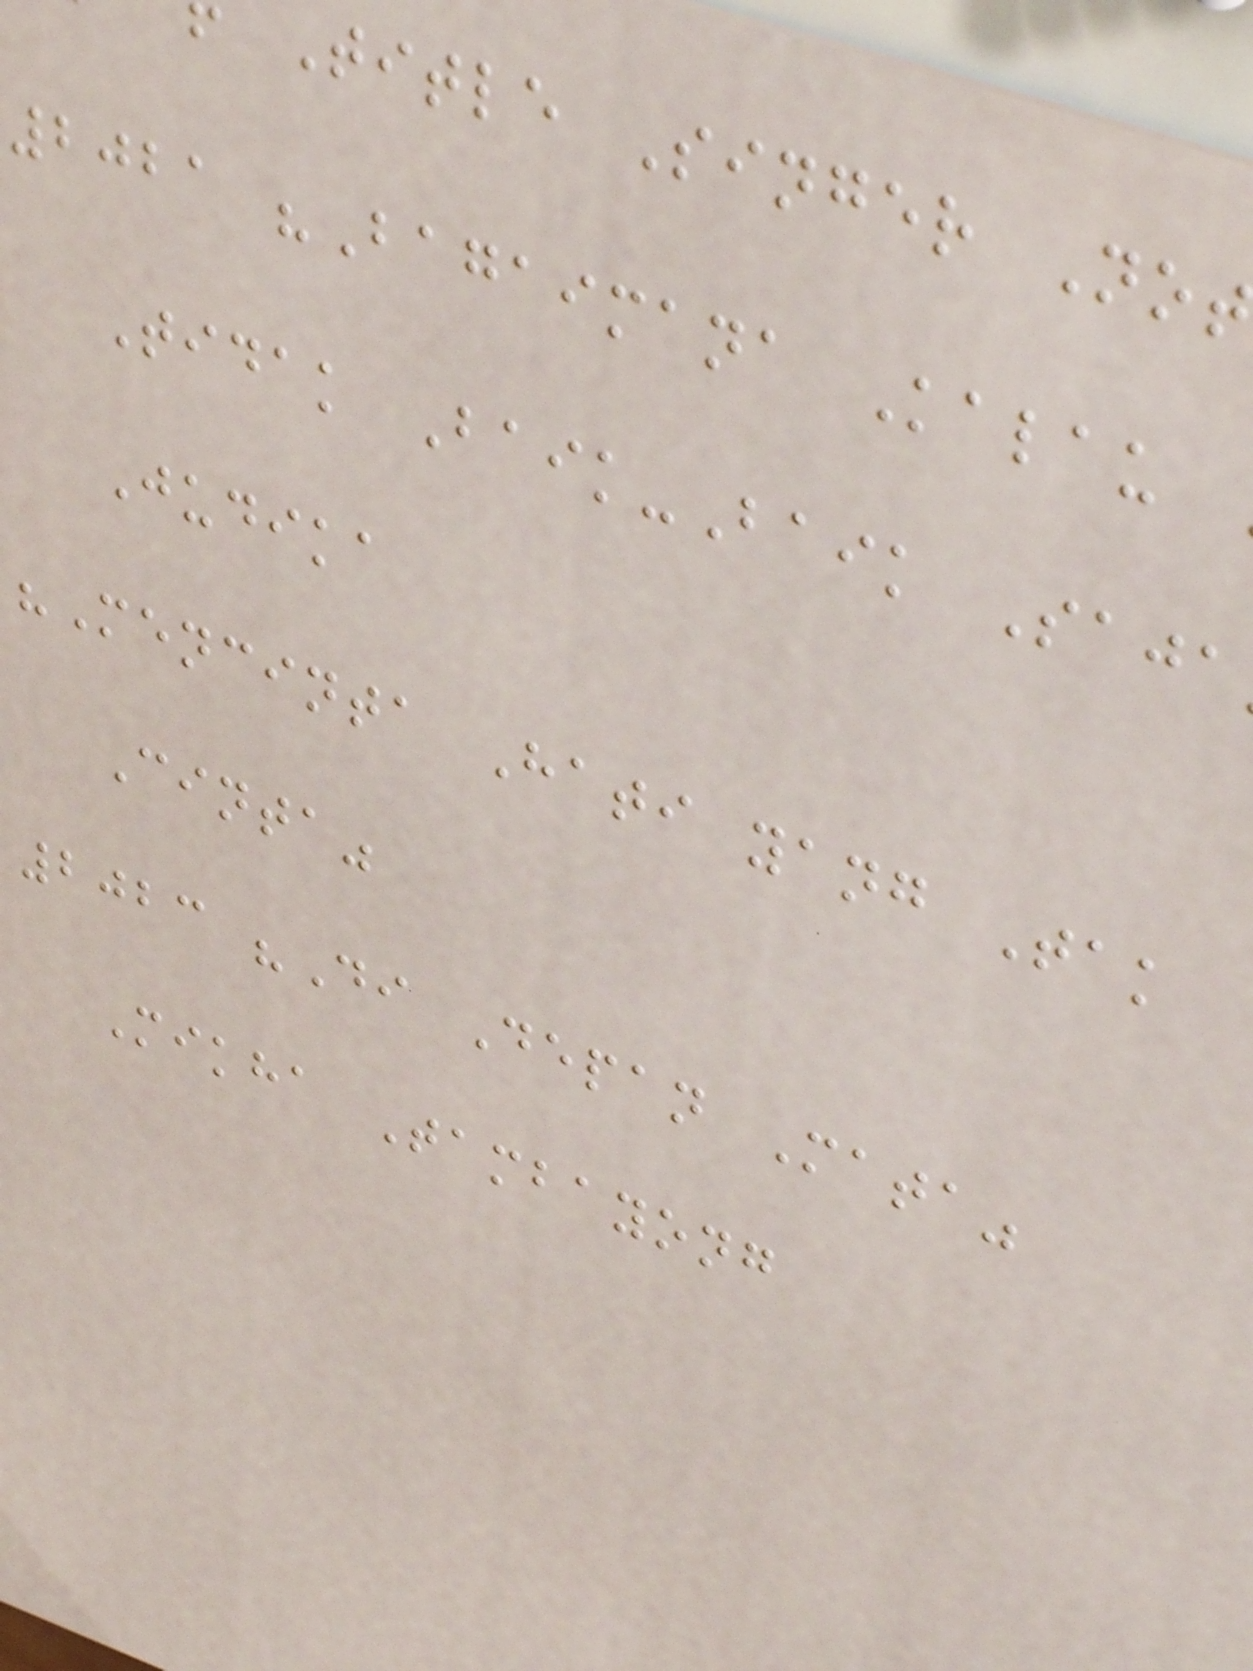Title Singer Not
2021 "Bagaimana Kalau
Tidak Baik-Baik Saja
Judika
"Mencinta Hati yang Tak
Cinta"
2023 "Di Depan Mata"
Mikha Tambayong
